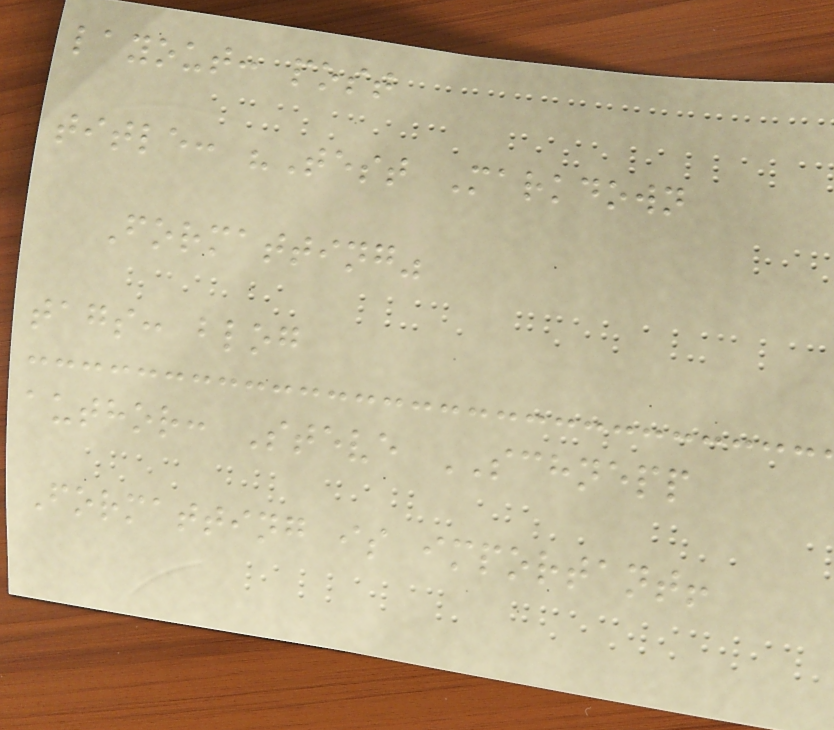layout: post
title: "Test Markdown
Formatting"
tags: blog
author: Steve SCHNEPP
Formatting is important!
